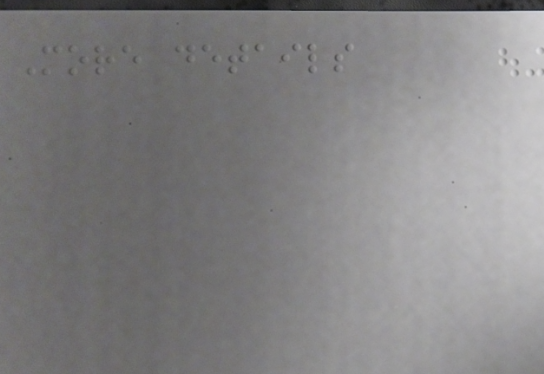More details
